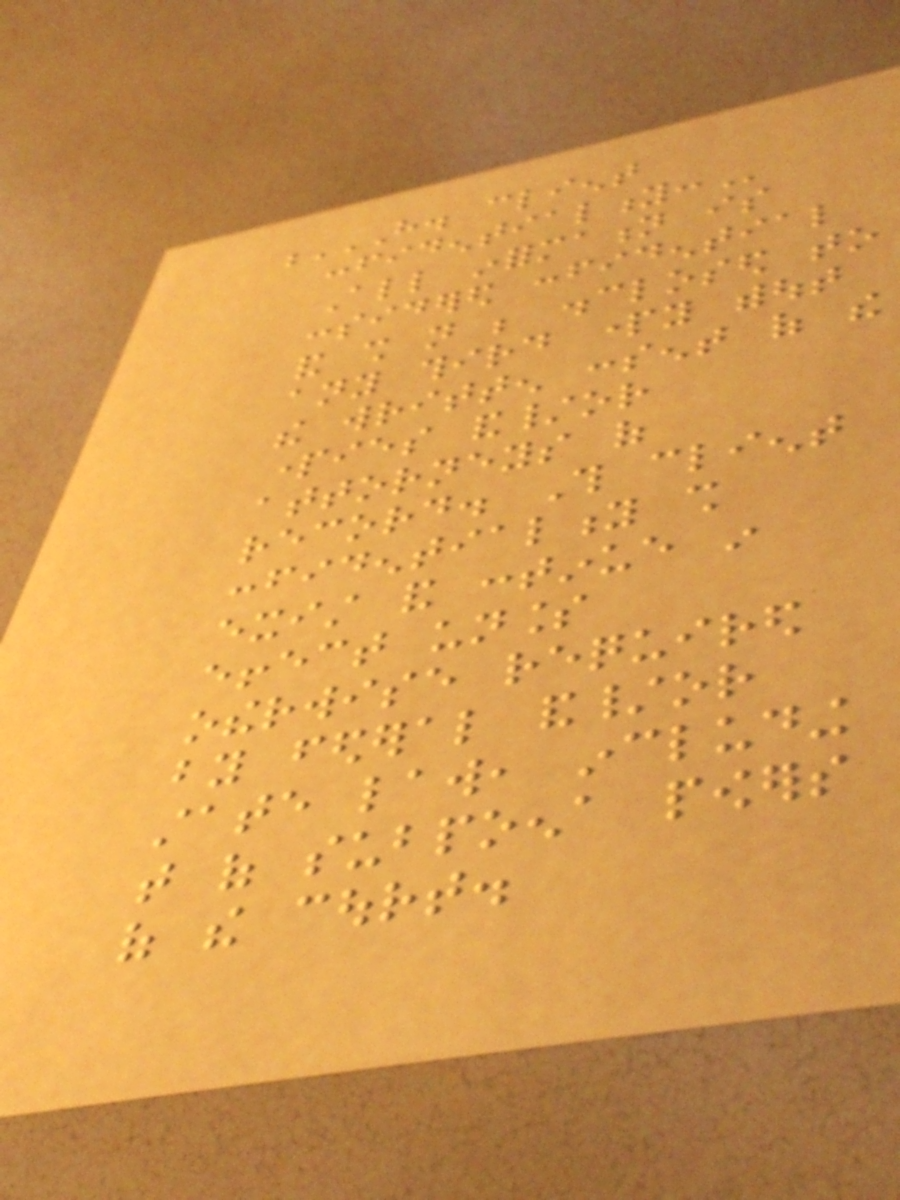H. CLIENT
CONFIDENTIALITY:
All information is
considered confidential
and shall not be disclosed to
any third party without
the written consent of the
parties and/or
attorneys of
record. This client
confidentiality shall
exist and continue in
effect unless
otherwise required
by federal and/or
state law, including
that of subpoena powers
of the court.
